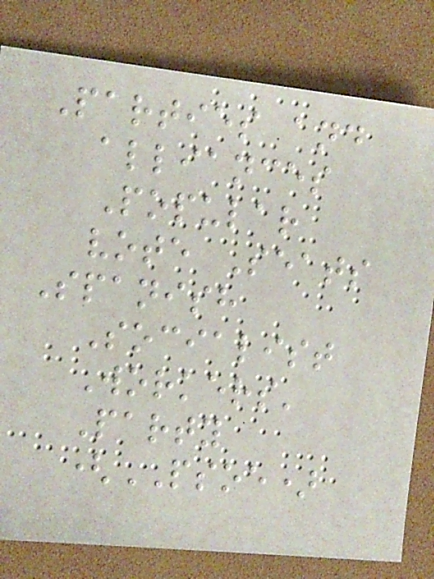Parties and
alliances
Popular
vote Seats
Spanish
Socialist
Workers'
Party
(PSOE)
